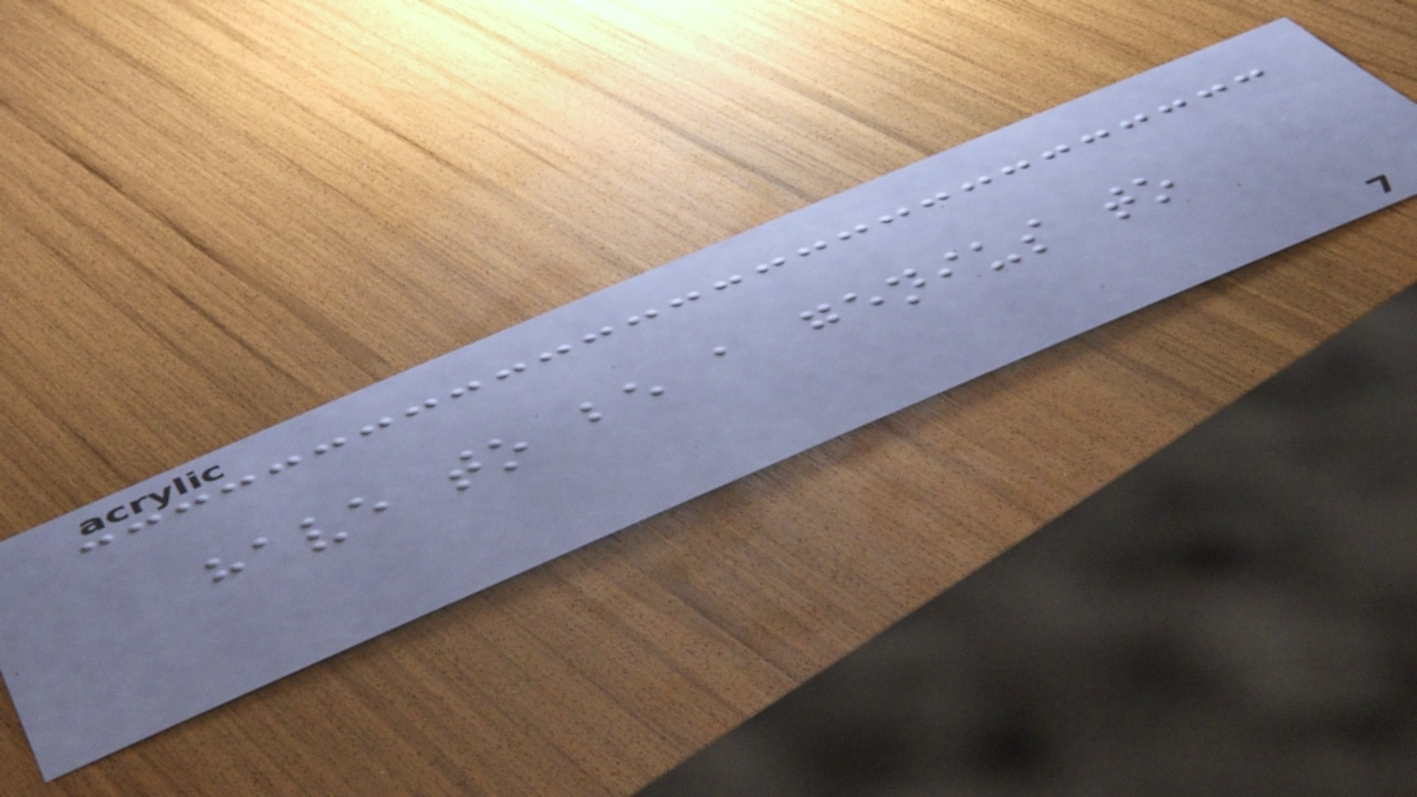have to be a genius to
